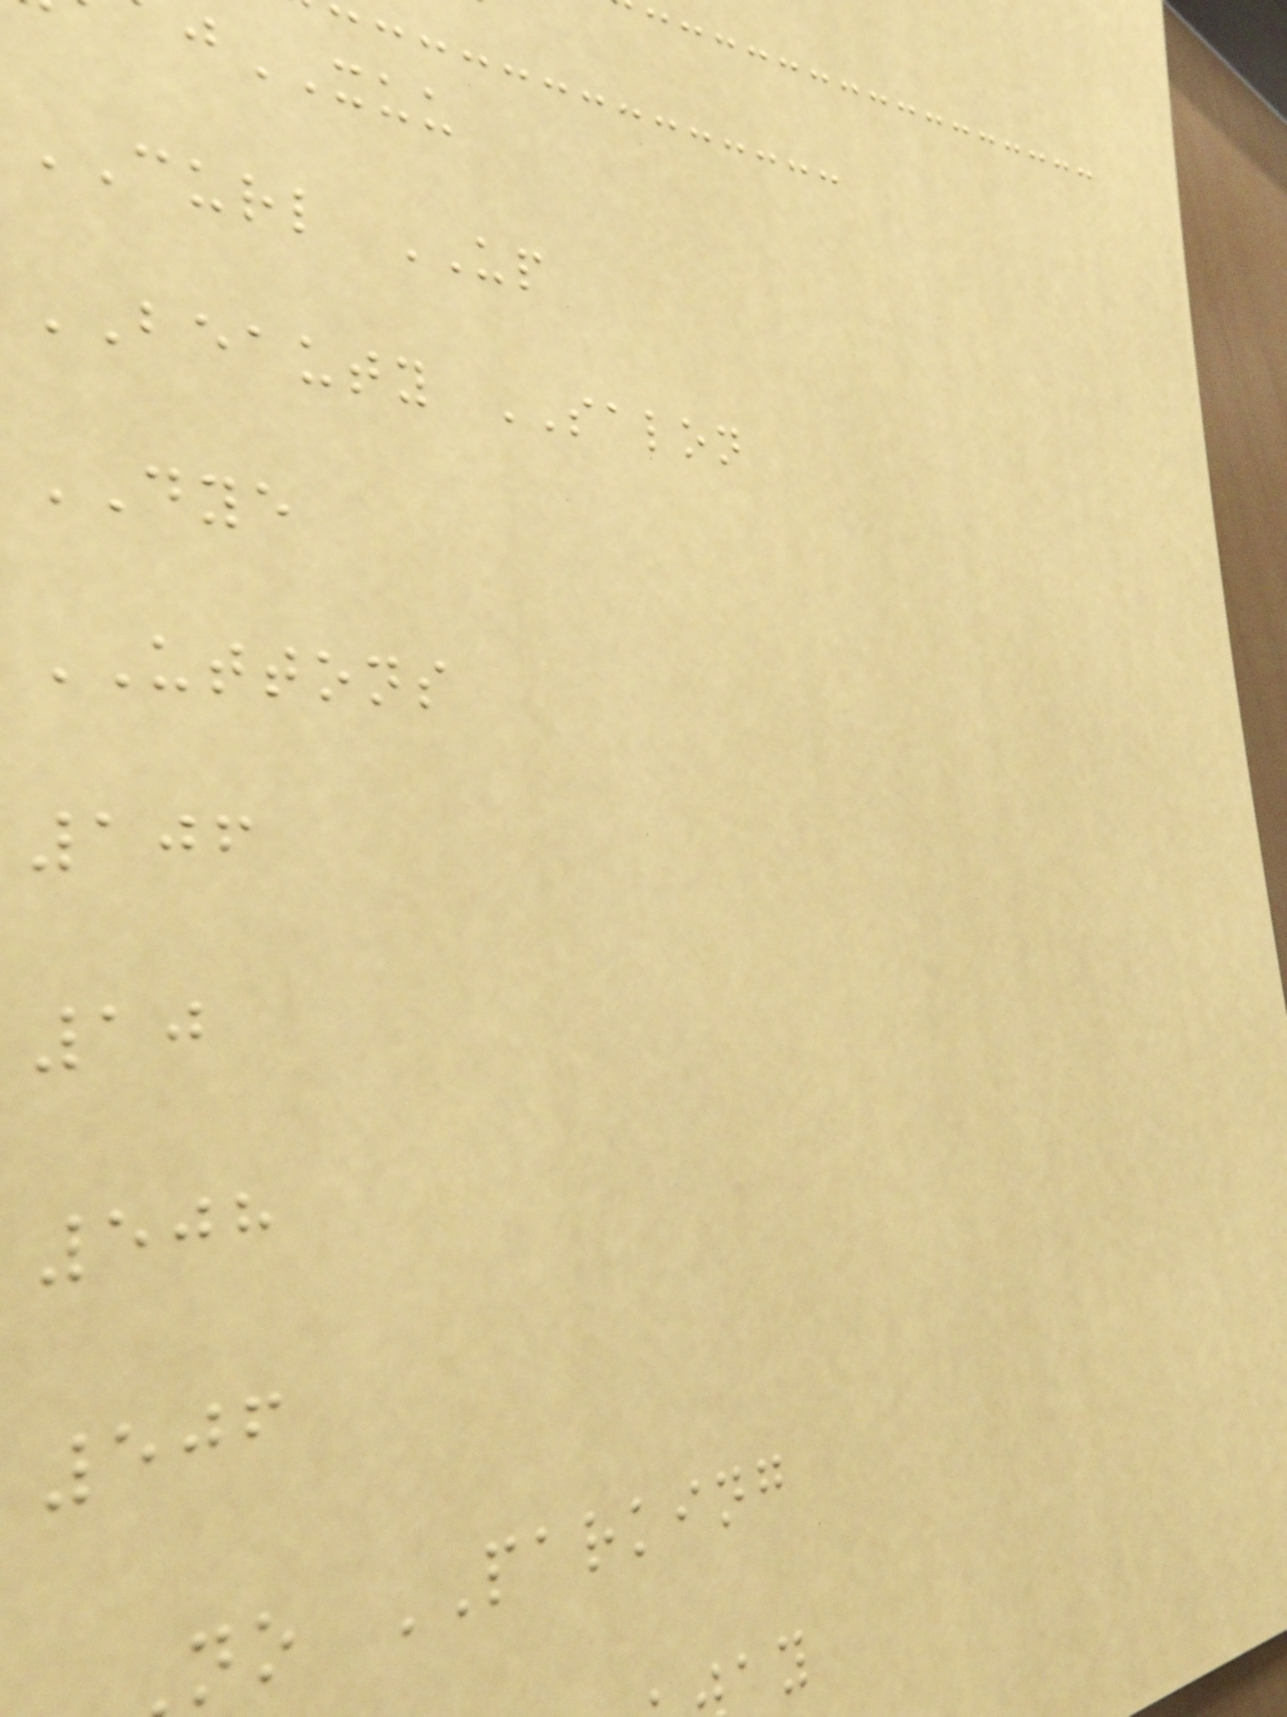XUU
CURL UP
BEAUTY SALON
DYE
UTTONS
106
10
508
506
no PARKING
